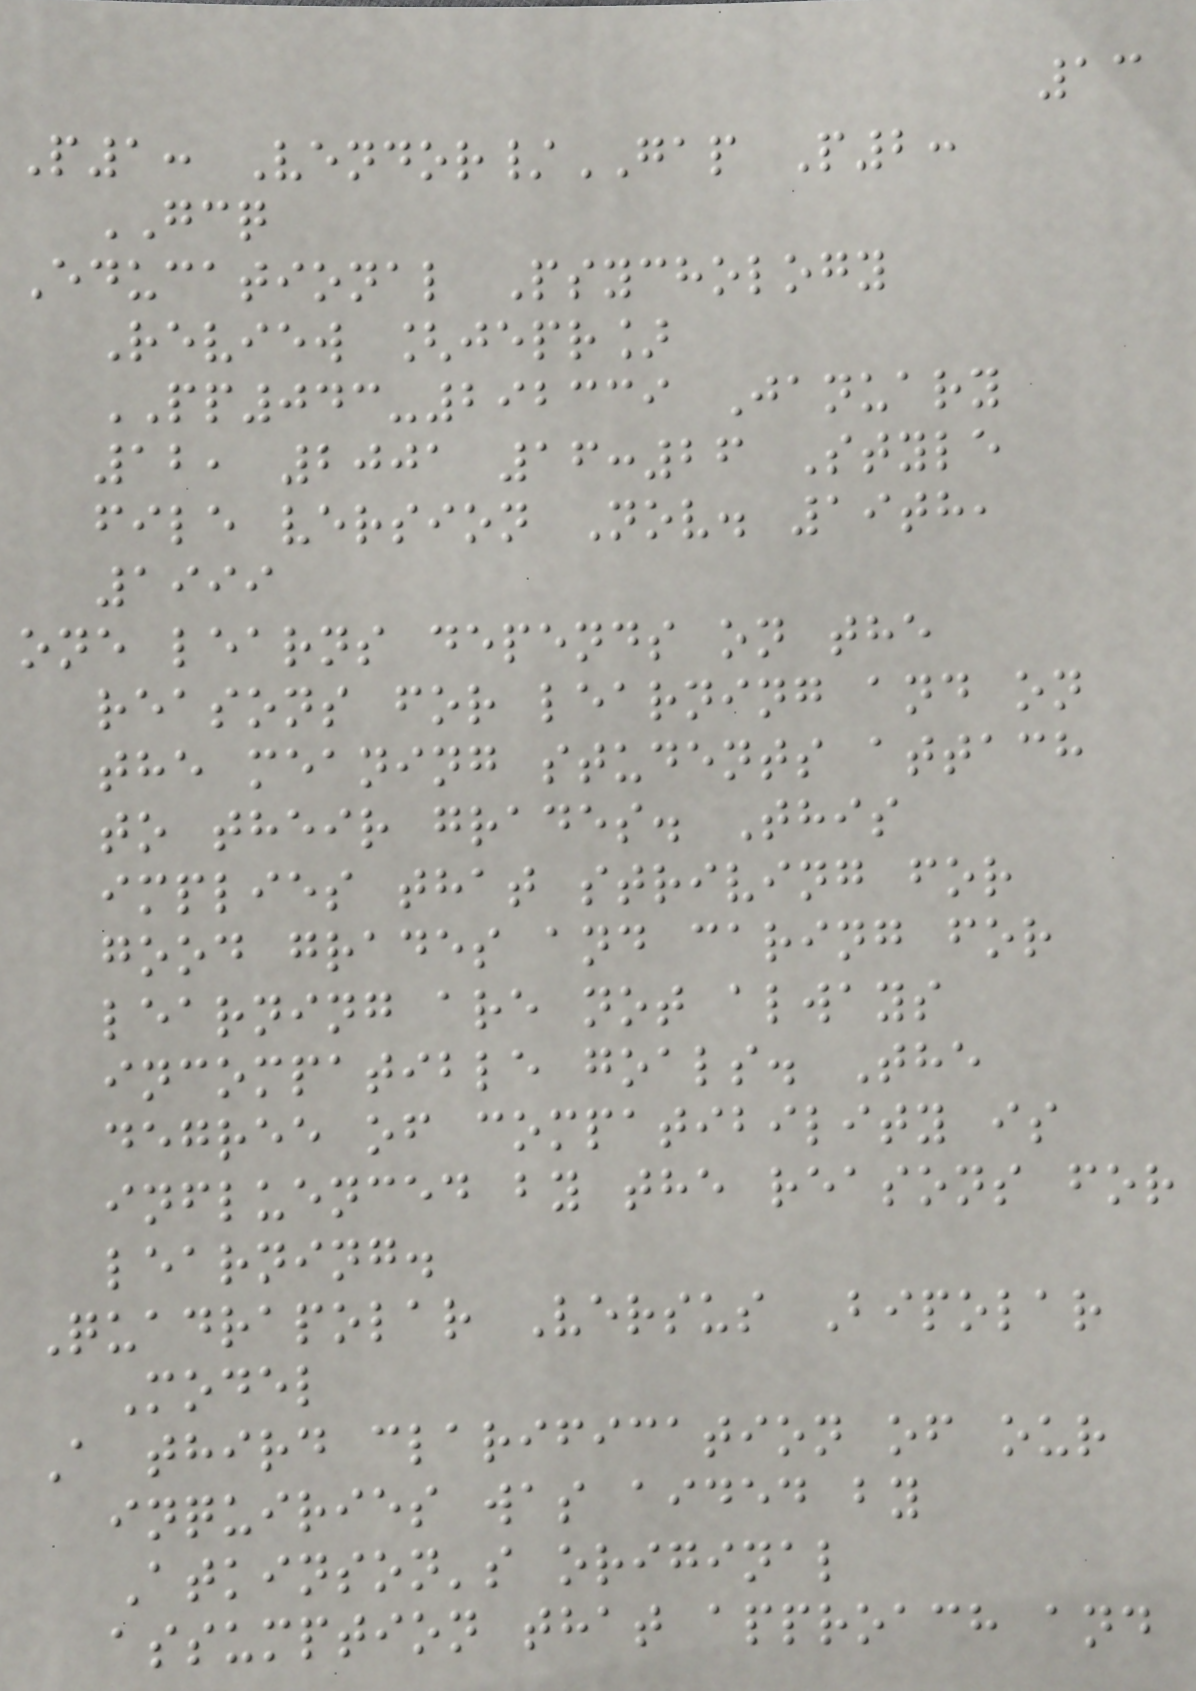13
P1: Vendor/GAP P2:
GCQ
Educational Psychology
Review [jepr]
PP043-292339 January
12, 2001 16:26 Style
file version Nov. 19th,
1999
one learns depends on the
reasons for learning and on
the meaning students attach
to their grades. This
implies that striving for
good grades and caring for
learning are not always
incompatible goals. The
degree of compatibility is
influenced by the reasons for
learning.
Quadrapolar Versus Bipolar
Model
A third clarification of our
inquiries was aided by
Atkinson's original
assumption that approach and
